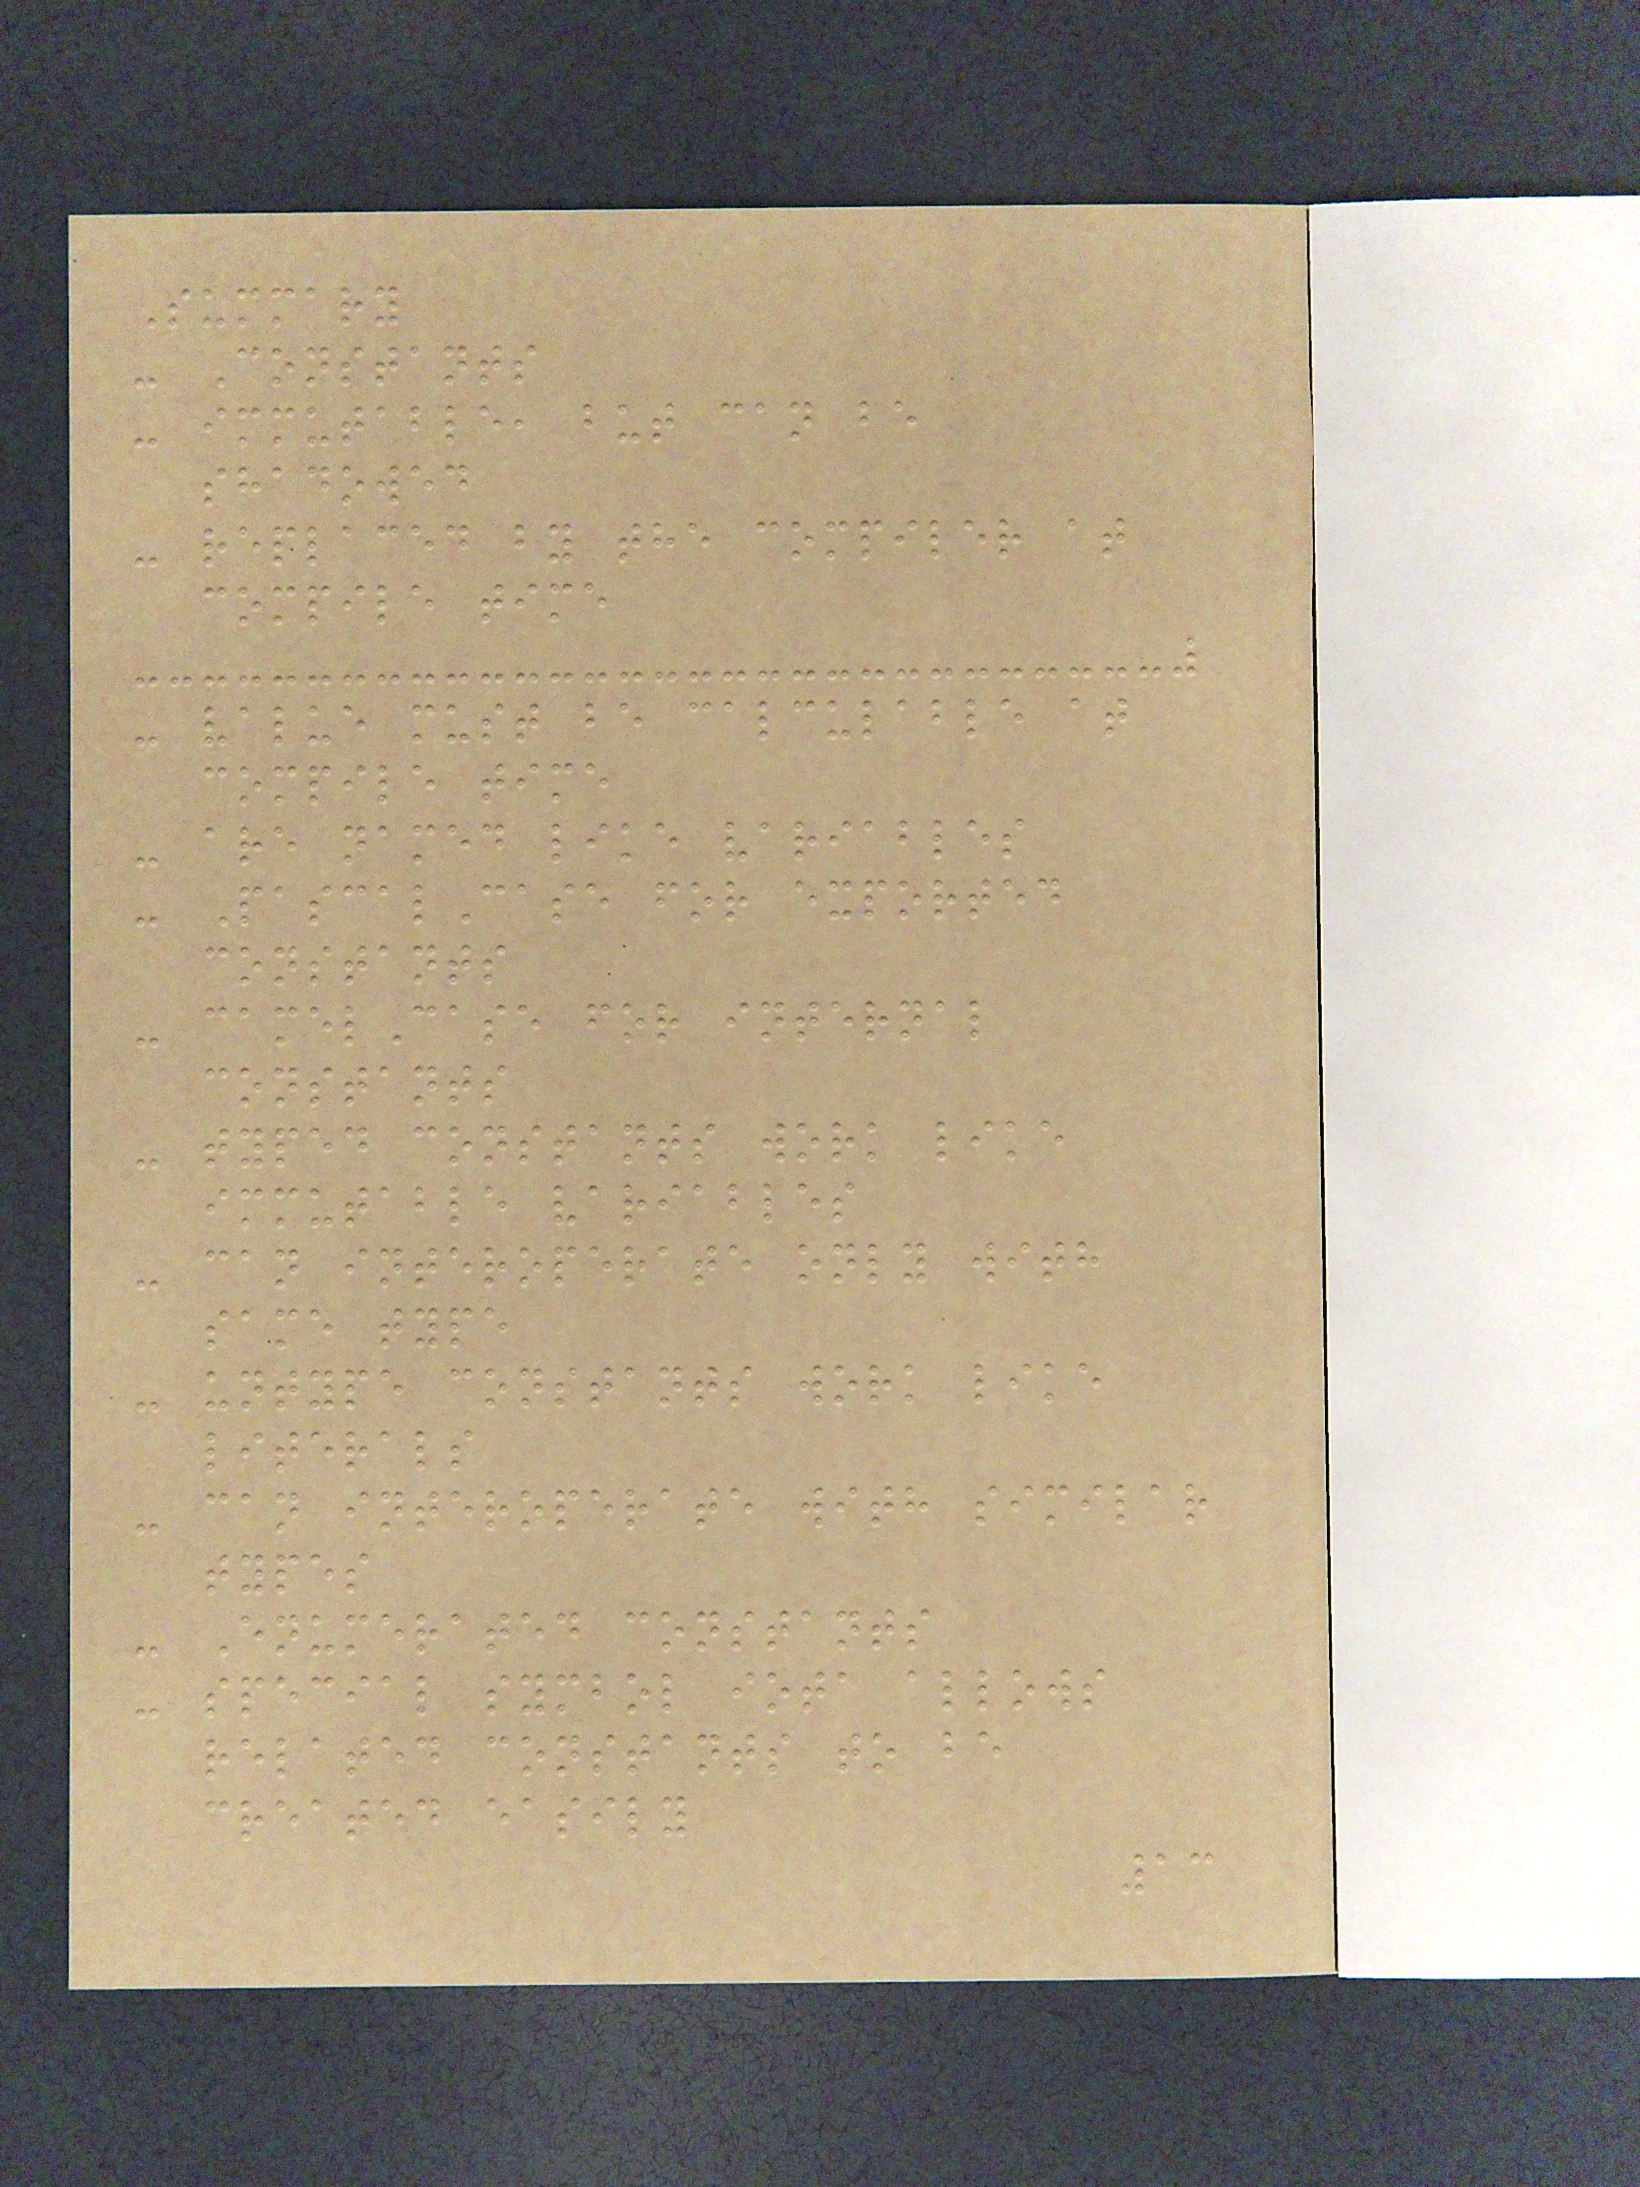Summary
- Constants
- immutable, but can be
shadowed
- replaced by the compiler at
compile time
- value must be calculable at
compile time
- are named like variables
- PascalCase for exported
constants
- camelCase for internal
constants
- typed constants work like
immutable variables
- can interoperate only with
same type
- untype constants work like
literals
- can interoperate with similar
types
- Enumerated constants
- special symbol iota allows
related constants to be
created easily
13
